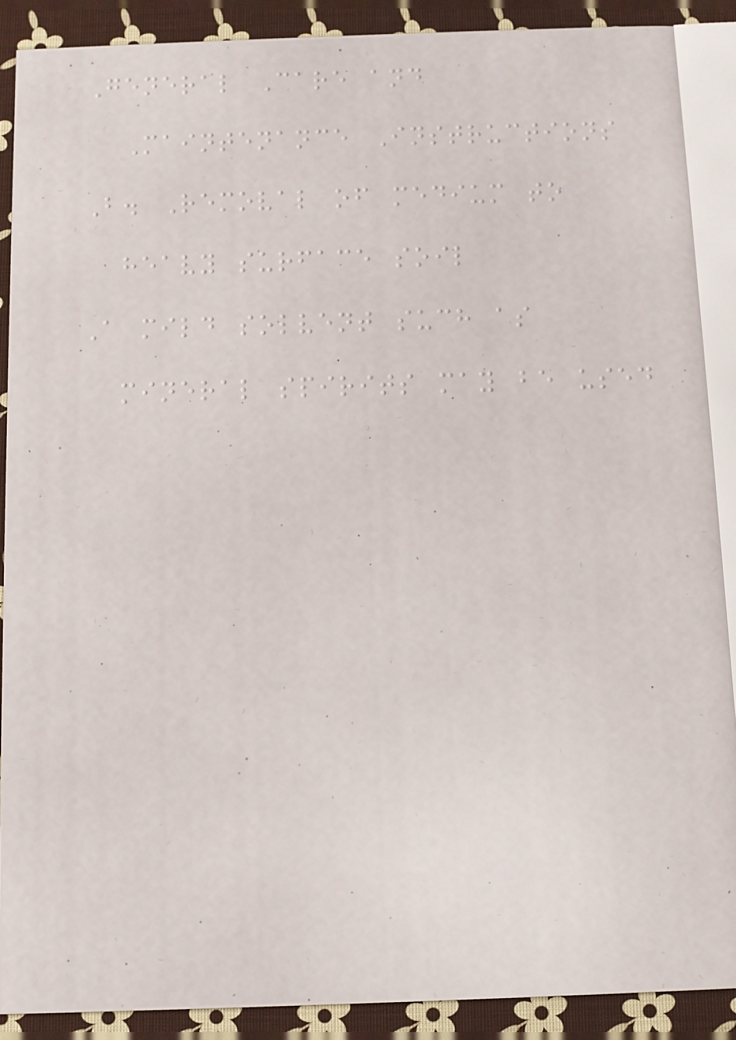General Care and
Maintenance Instructions
B. Removal of medium to
heavy surface soil
A mild solvent such as
mineral spirits may be used
